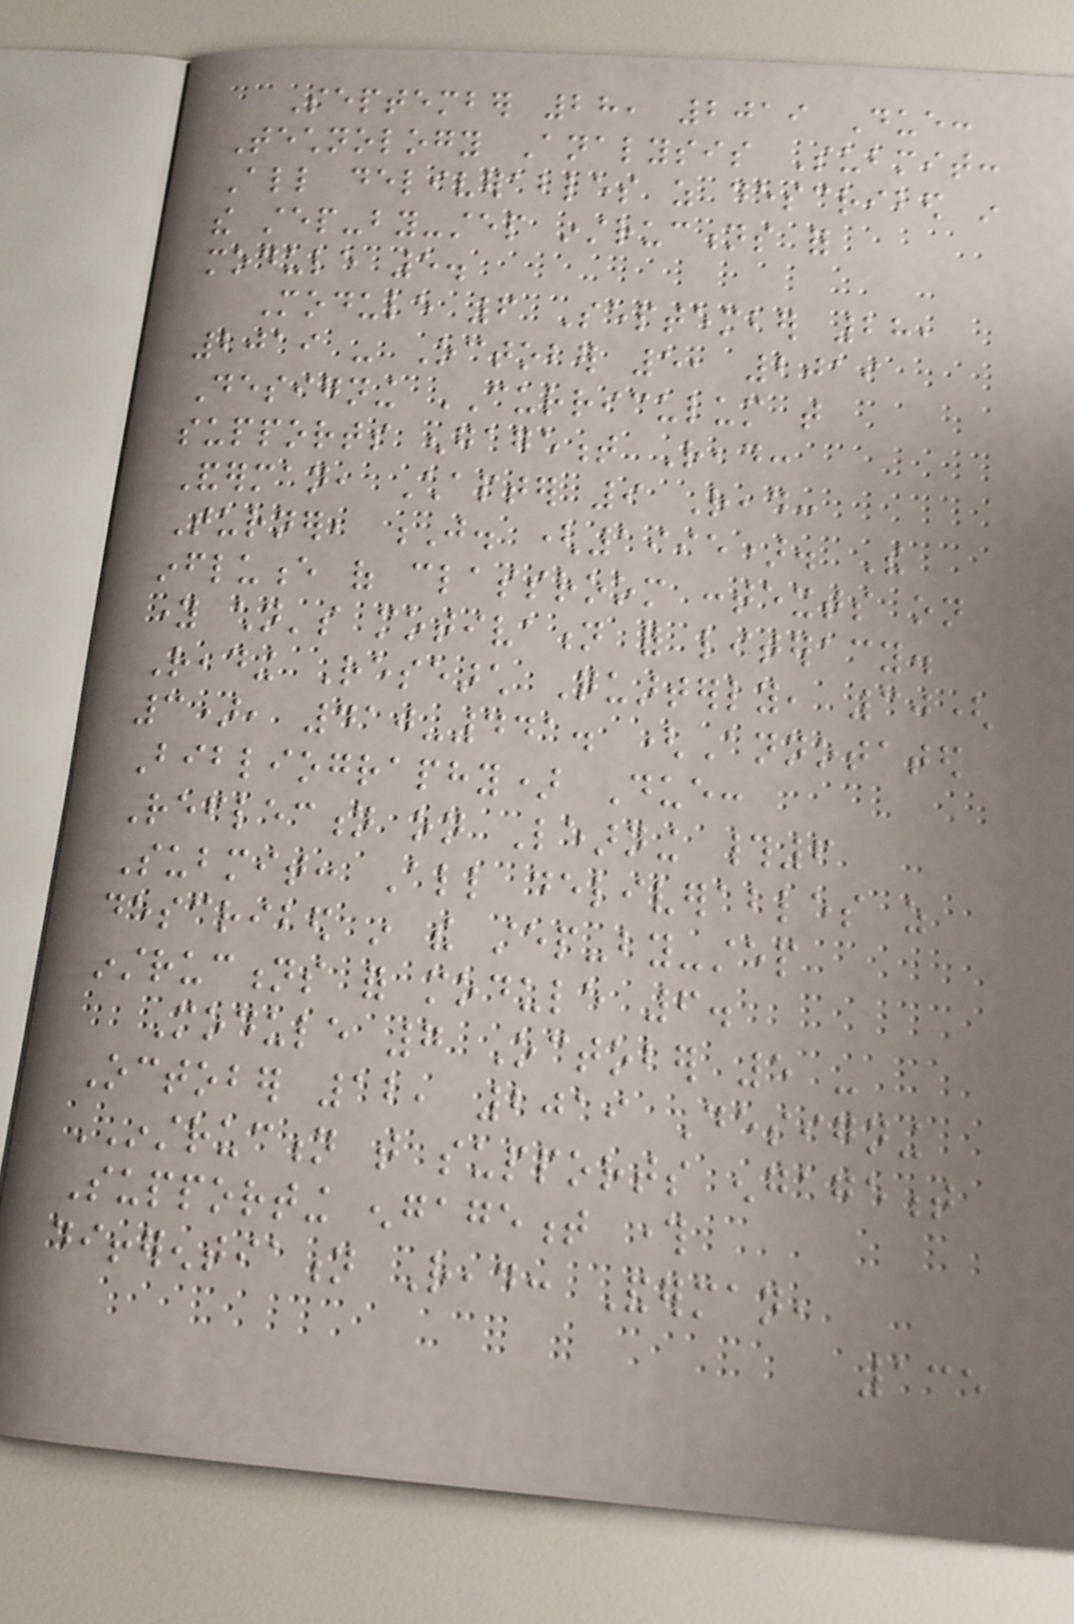September 28, 2019 Due:
Technology Analysis Submit:
All deliverables as described in
the step-by-step instructions for
module 5.
Module 6 September 28,
2019 - October 5, 2019
Designing CURRICULUM that
supports engagement Read:
Anderman, Chapter 9 Read:
Turner, J. (1995). The
influence of classroom contexts on
young children's motivation for literacy.
Reading Research Quarterly, 30(
3), 410-441. (Annotated
Bibliography) Due:
Reflection on Learning #6
Submit: All deliverables as
described in the step-by-step
instructions for module 6.
Module 7 October 5 -
October 12, 2019 Designing
INSTRUCTION that supports engagement
Supporting engagement through
differentiation Read: Anderman,
135
